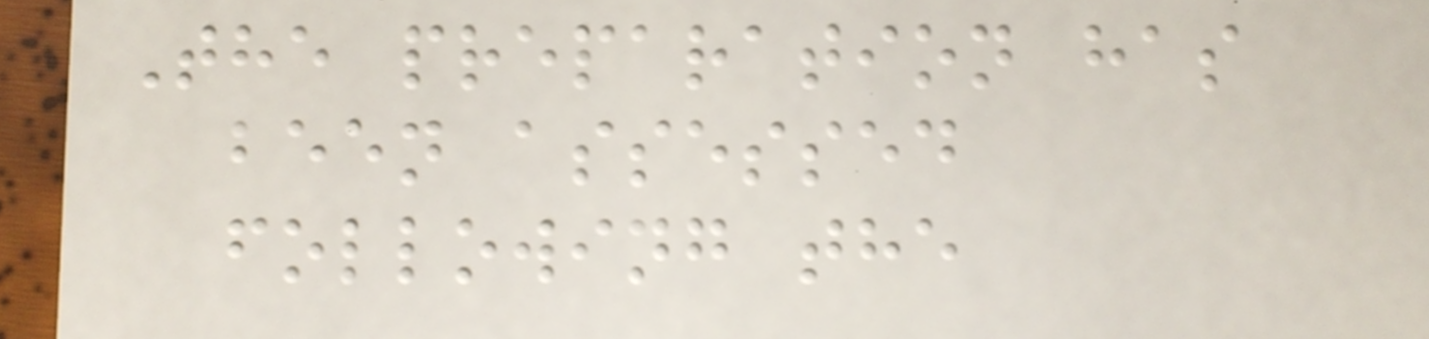The preparation has
been assessed
following the
